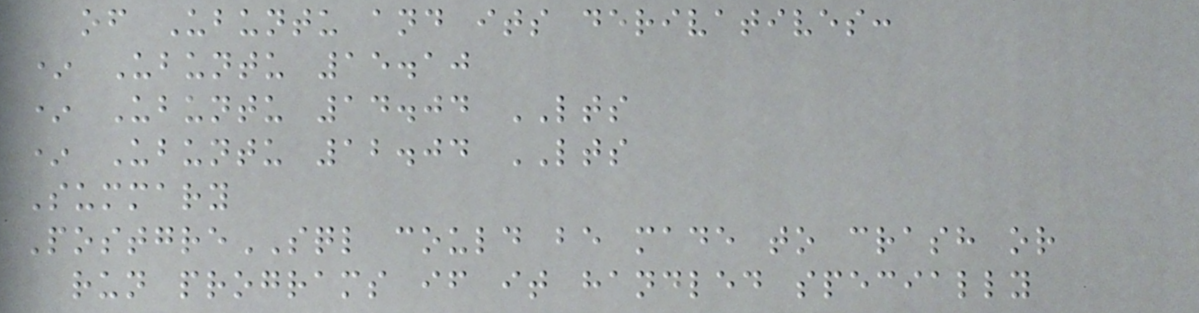of Ubuntu and its derivatives:
* Ubuntu 15.10
* Ubuntu 14.04 LTS
* Ubuntu 12.04 LTS
Summary
PostgreSQL could be made to crash or
run programs if it handled specially
